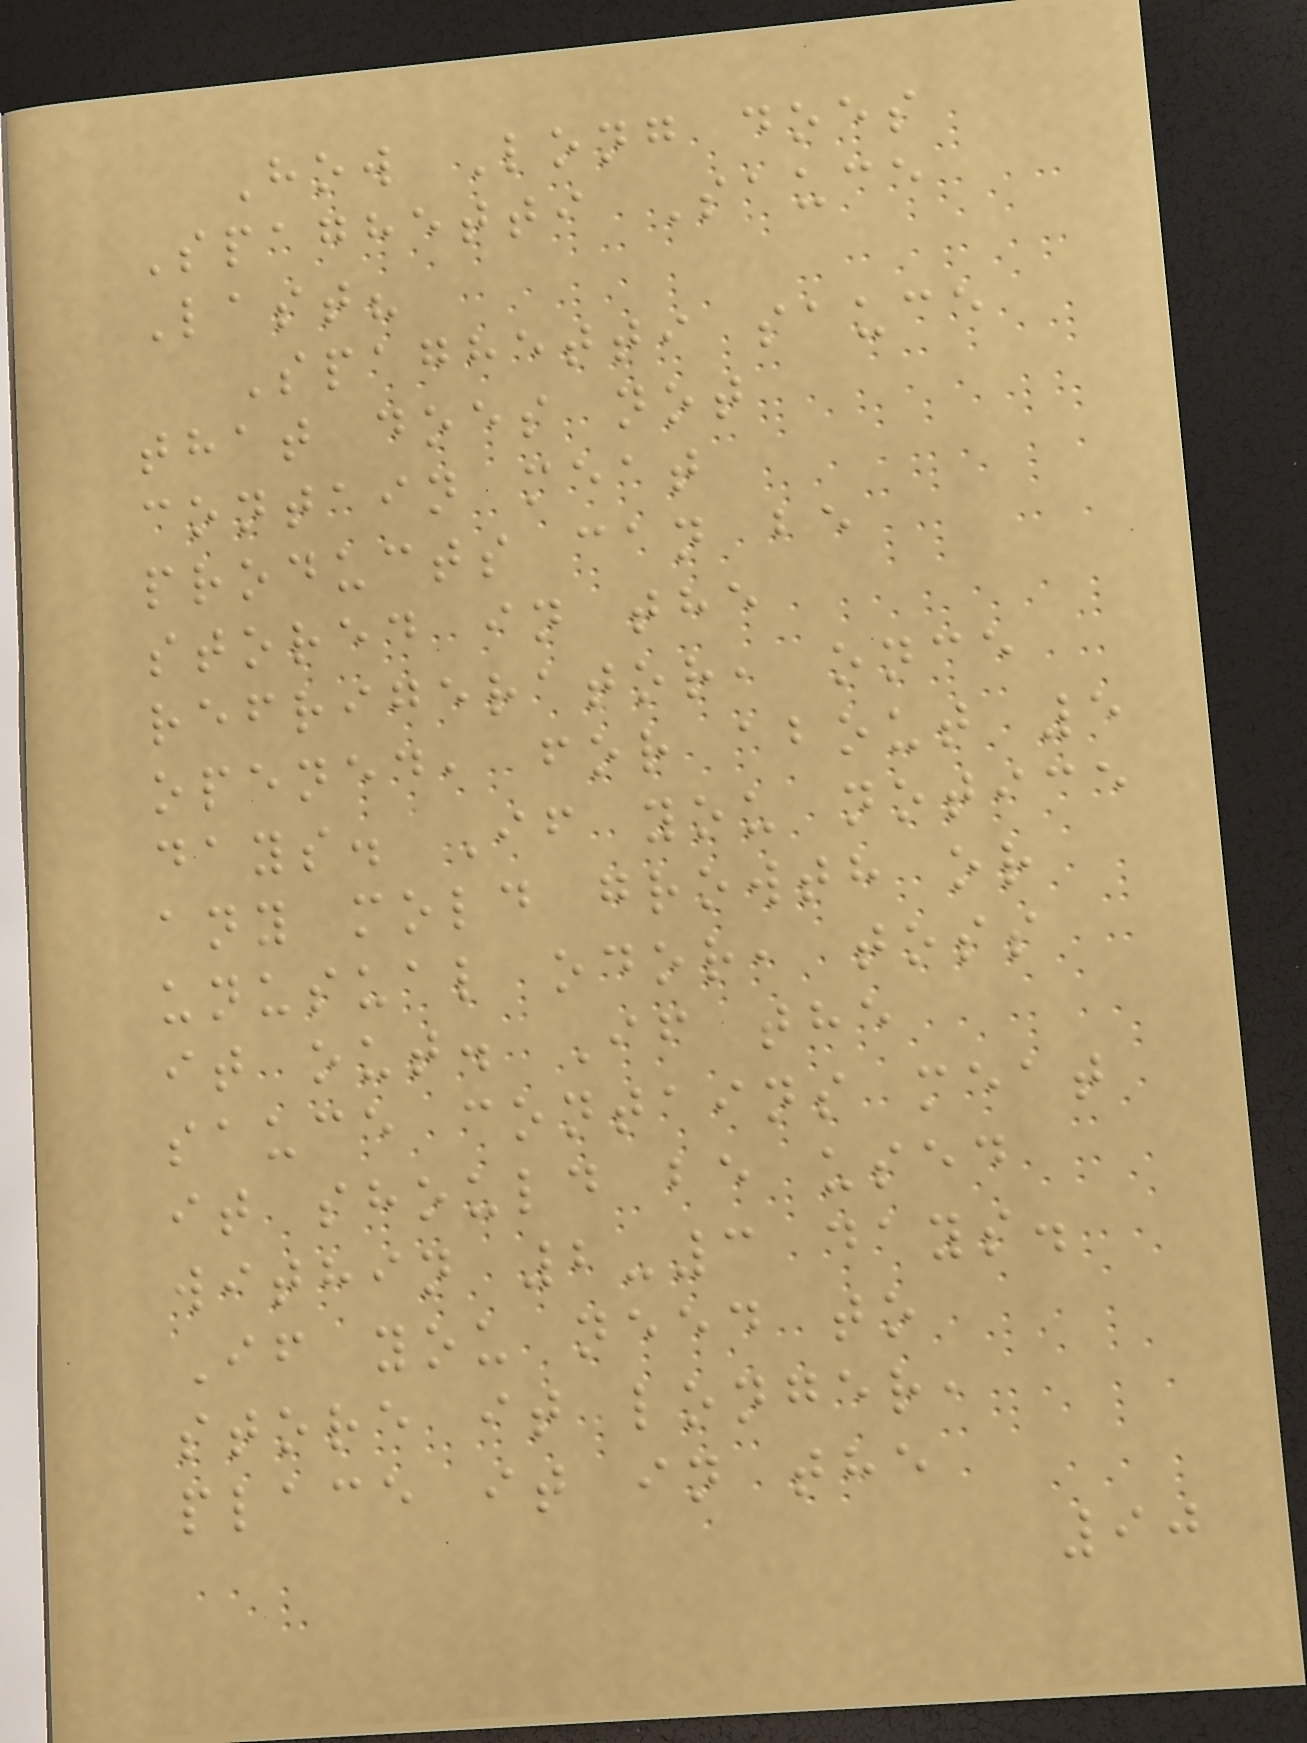How Long does
Spaghetti Sauce
Last?
Spaghetti sauce
that does not
contain meat
products can be
stored in the
refrigerator, once
opened, for about 5
days. If you notice
any mold growth or
unusual odor, toss
it out. If the
sauce contains meat
it should be used
within 2-3 days.
If you need to
store it longer,
place it in the
90
